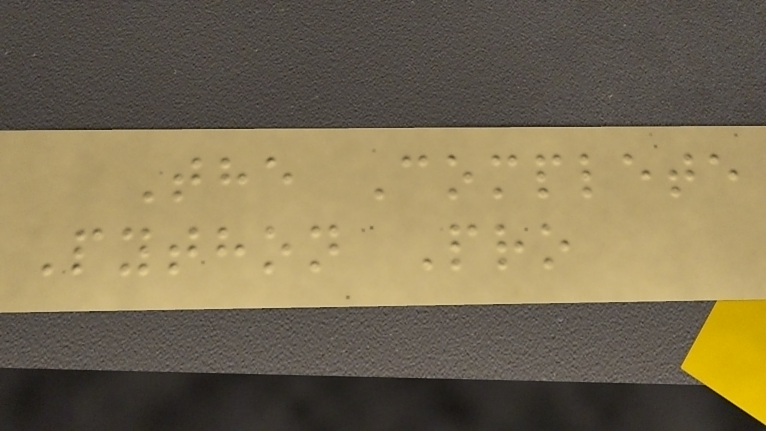The Complete
Python Pro
